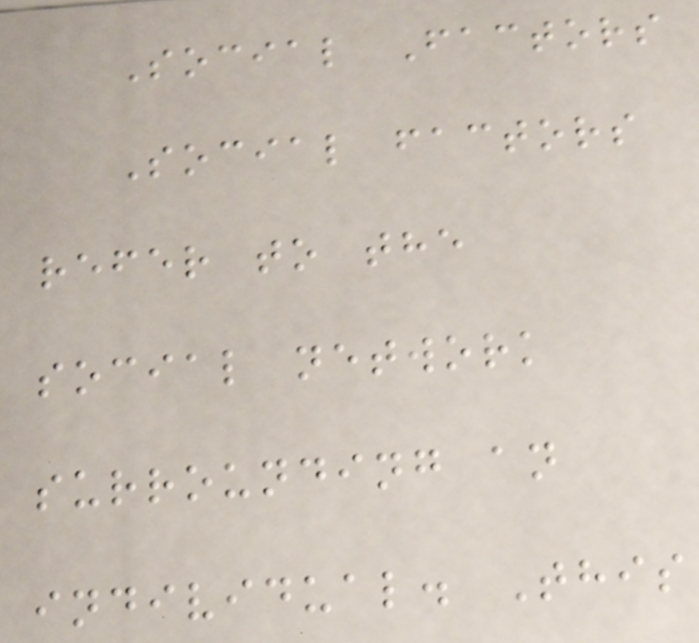Social Factors
Social factors
refer to the
social network
surrounding an
individual. This
